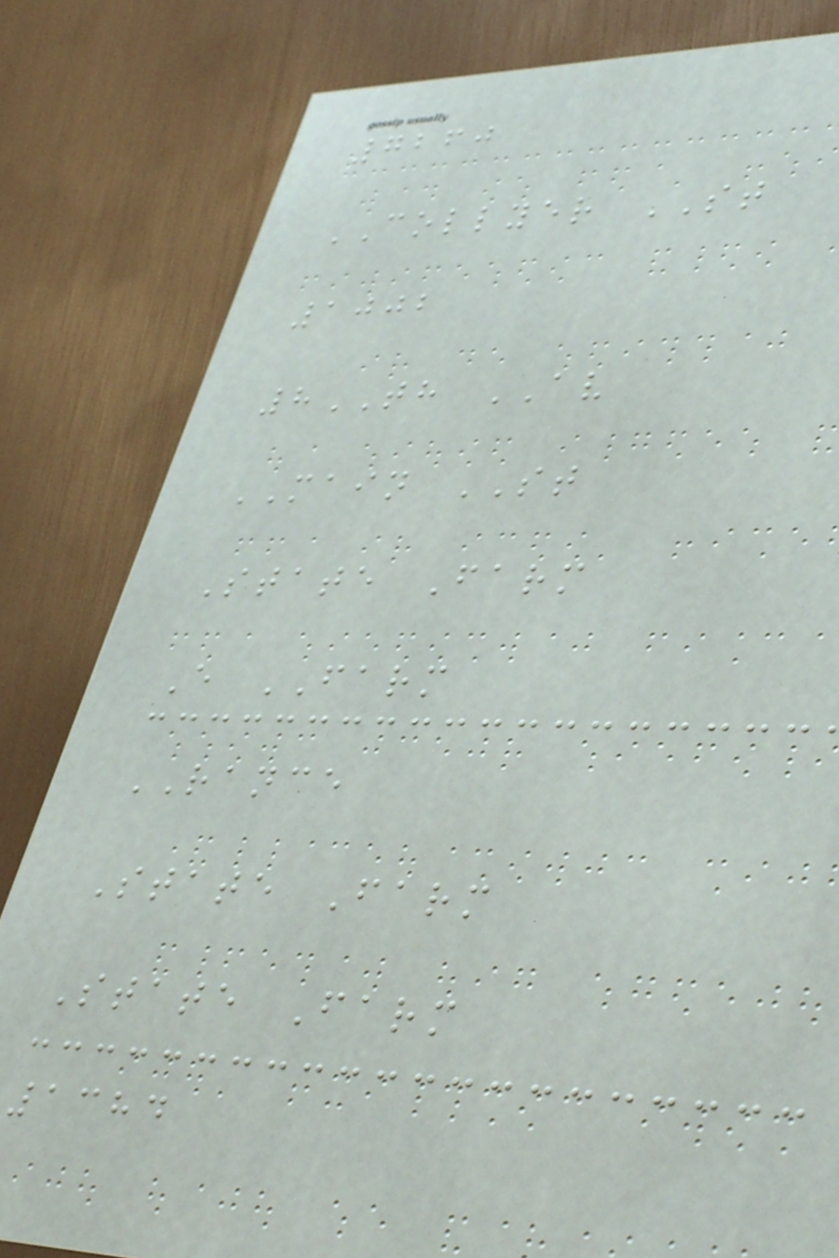7260
COLLYER ST
1002
8TH AV
MAIN ST
State Farm
E FARM
RANCE
State Farm
State Farm
1384
